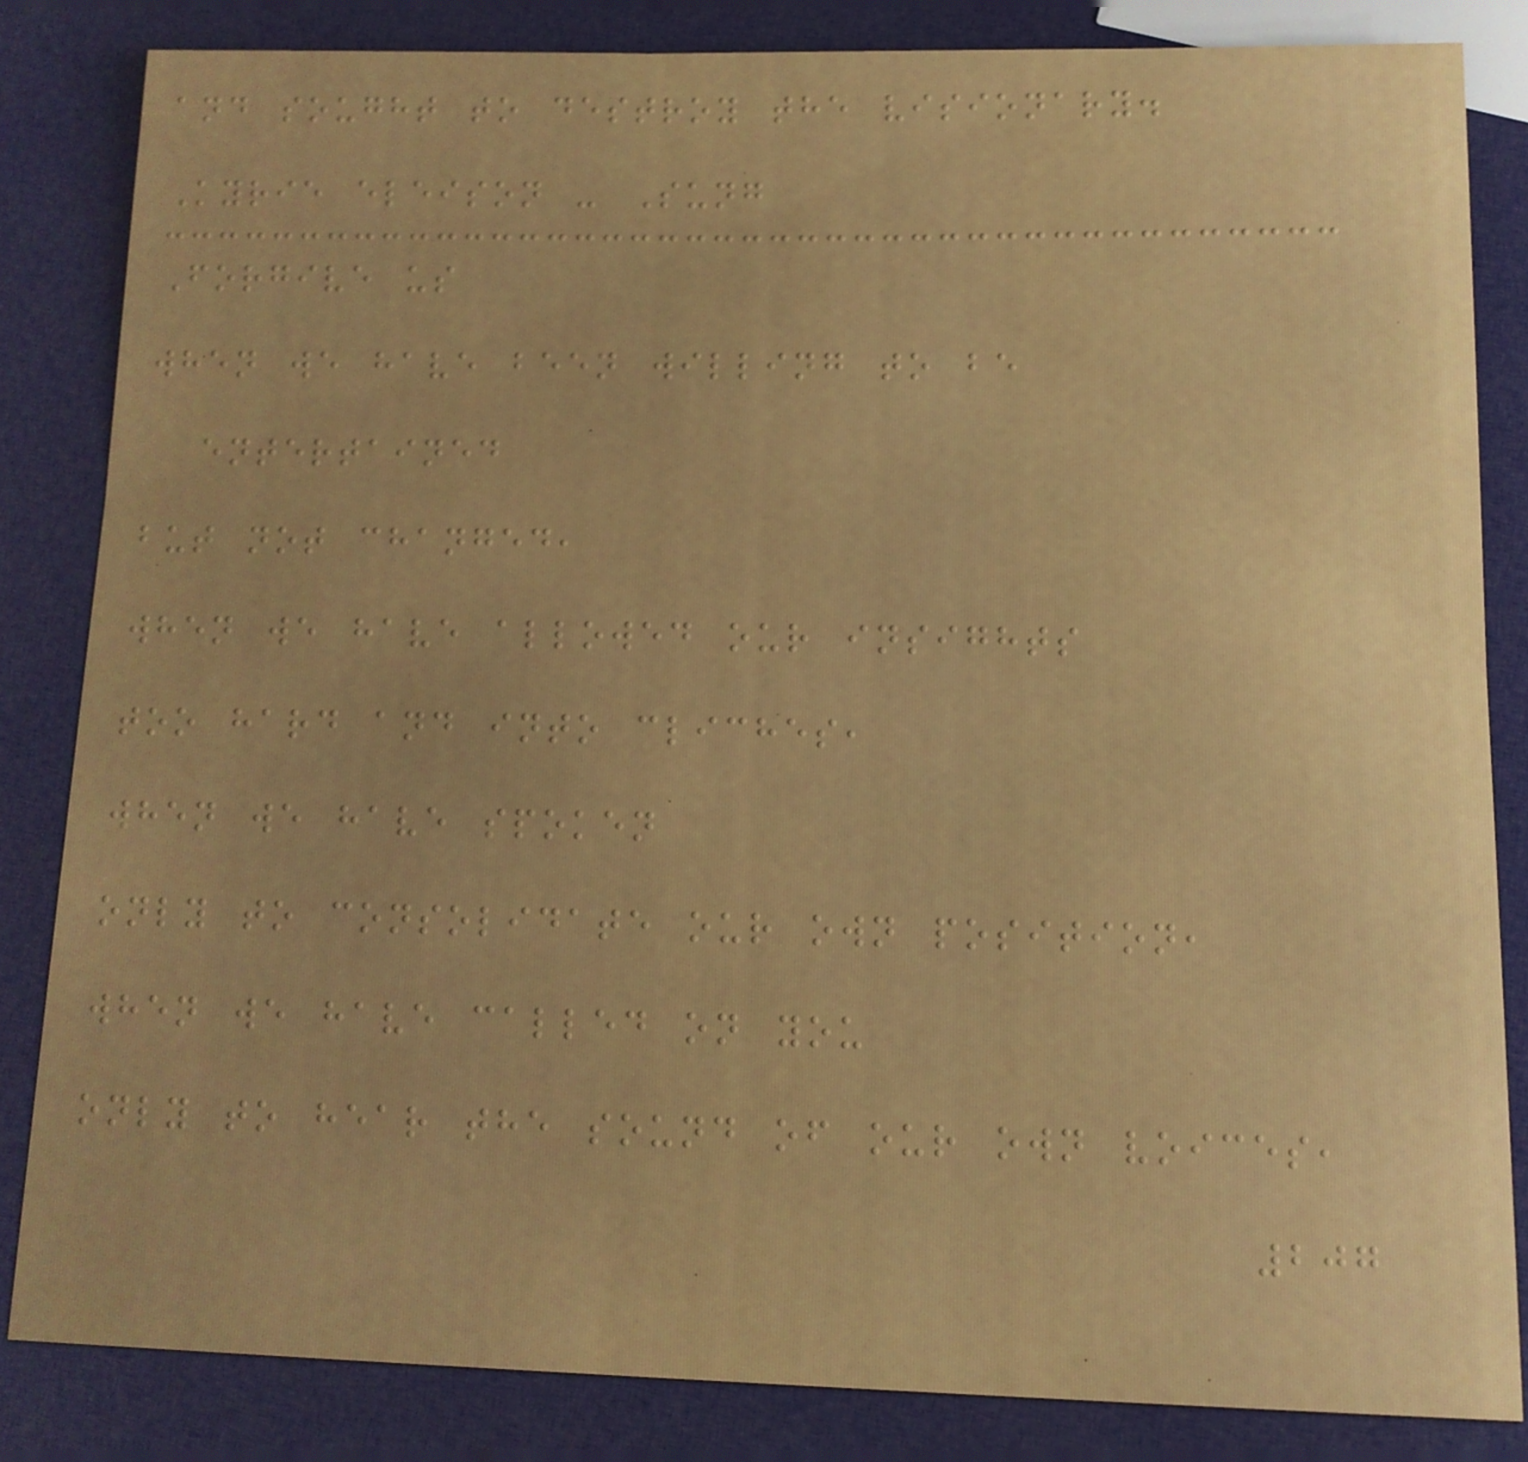and sought to destroy the visionary.
Kyrie eleison - Sung
Forgive us
when we have been willing to be
entertained
but not changed,
when we have allowed our insights
too hard and into cliches,
when we have spoken
only to consolidate our own position,
when we have called on you
only to hear the sound of our own voices,
207
